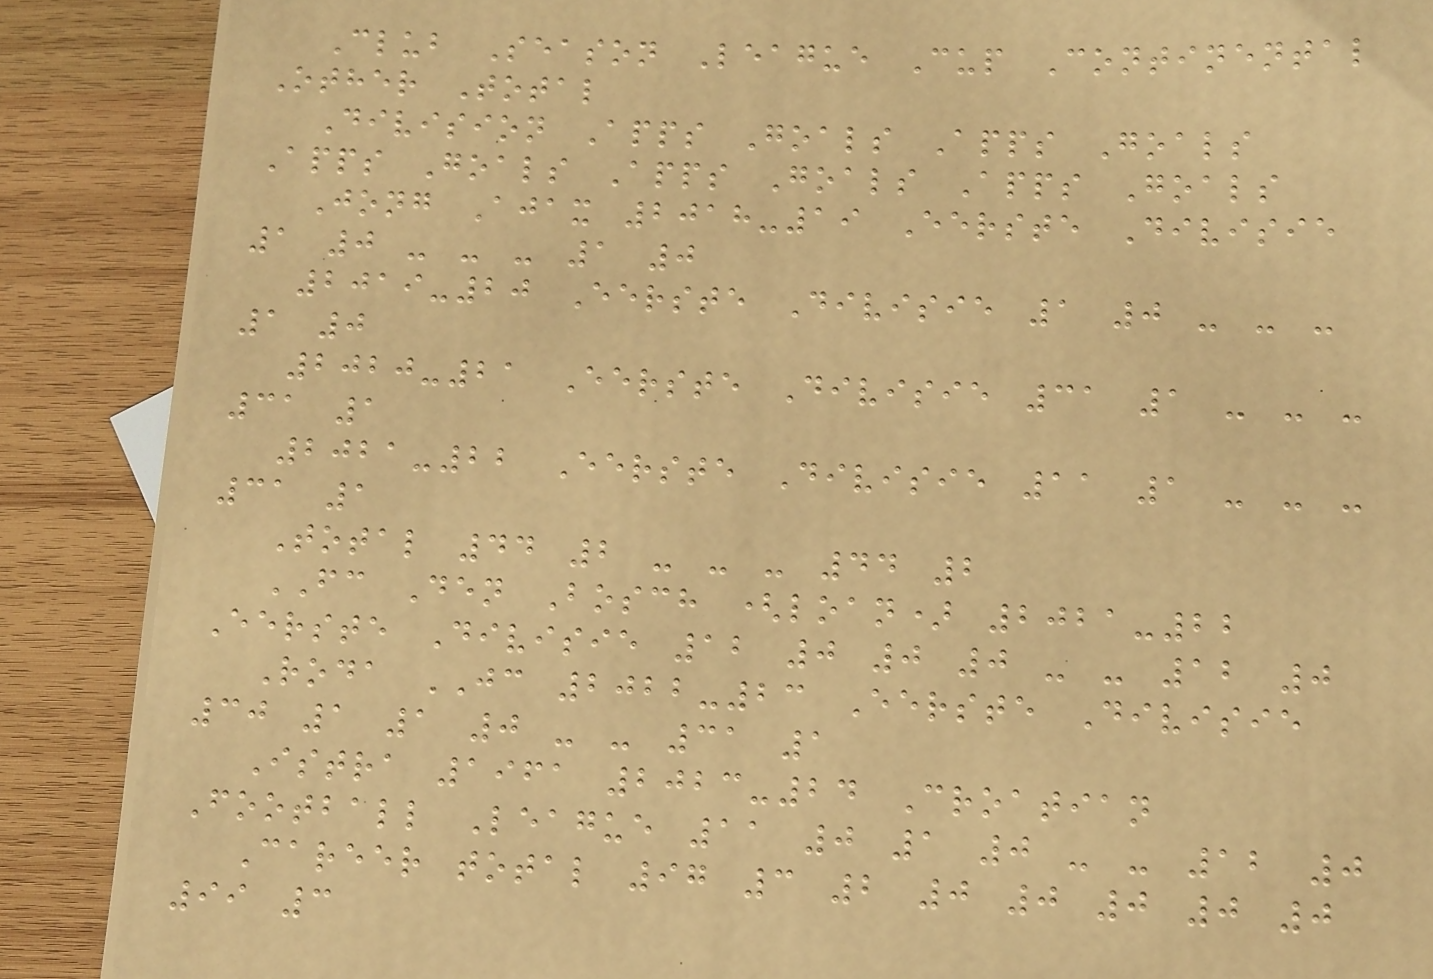Club Season League Cup Continental
Other Total
Division Apps Goals Apps Goals
Apps Goals Apps Goals Apps Goals
Jong Ajax 2018-19 Eerste Divisie
1 0 - - - 1 0
2019-20 Eerste Divisie 1 0 - - -
1 0
2020-21 Eerste Divisie 31 1 - - -
31 1
2021-22 Eerste Divisie 11 1 - - -
31 1
Total 44 2 - - - 44 2
FC Den Bosch (loan) 2021-22
Eerste Divisie 12 0 0 0 - - 12 0
Roda JC 2022-23 Eerste Divisie
30 1 1 0 - - 31 1
Istra 1961 2023-24 Croatian
Football League 11 0 1 0 - - 12 0
Career total 97 3 2 0 0 0 0 0
99 3
